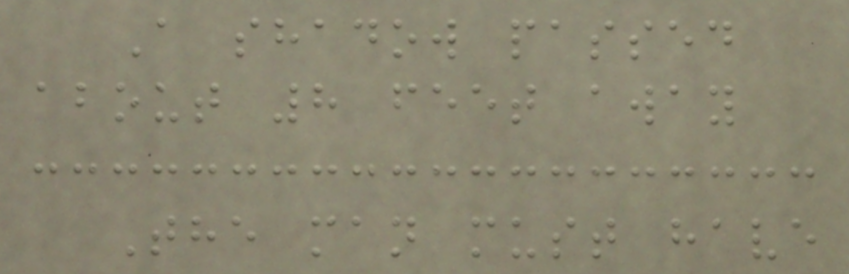A shadow passed
about 8 feet away
The man must have
